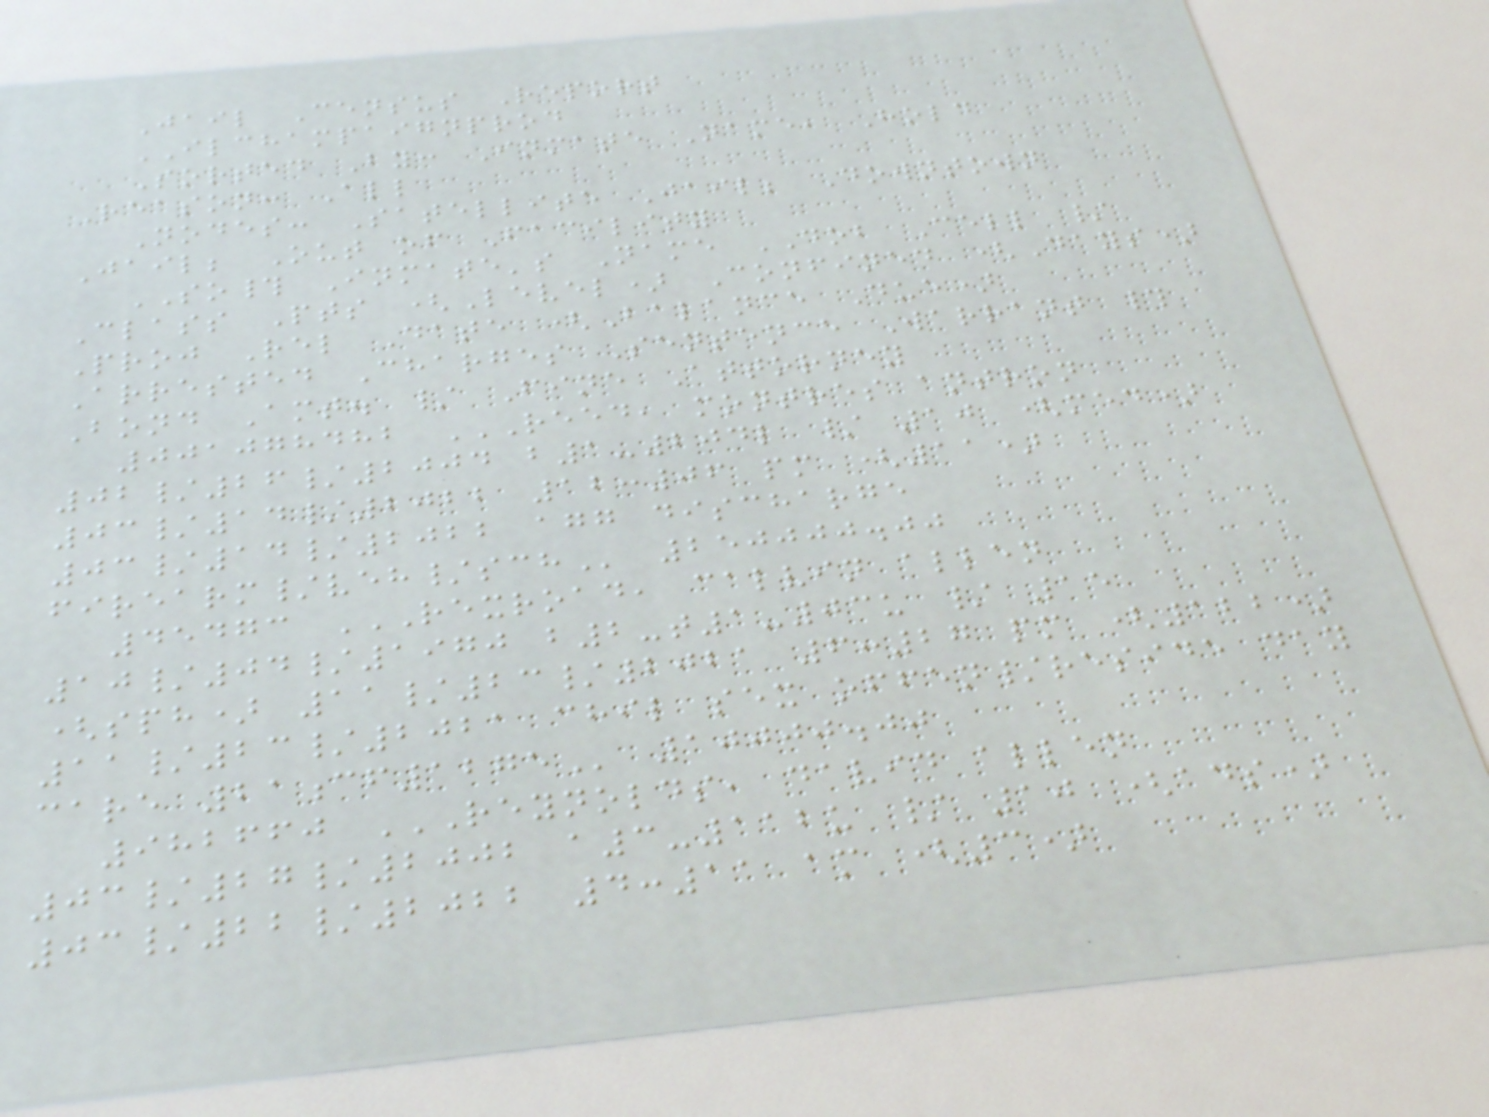Jail Census Report
ILCHAMPAIGNPROD
Sorted By: Inmate Name, Hold
Reason: All
Nodes: Satellite Jail; Downtown
Jail; Out of Facility
SO# Inmate's Name DOB Cell /
Class Pts (Level) Confined (Days)
Proj Rel Date (Balance Due)
Arrested Charges Sentence Warrant #
Bond Amt. / Fine Attorney
001078482 REED, MONTRES ANTRON
02/26/2004 B1-204L / 10 (MED)
03/14/2022 12:06 PM (11)
03/14/2022 AGG DISCHARGE
FIREARM/VEH/SCH 250000.00
45473 REXROAD, CALVIN ALLEN
10/04/1970 B2-T1-03U / 15
(SPH) 11/23/2021 6:27 PM (122)
11/23/2021 CHIL SEX OFFEN/RESIDE DAY
CARE 21CF1275 10000.00
982660 REYNOLDS, DAVID ALLEN
03/27/2002 A3-112U / 10 (ADS)
03/22/2022 4:11 AM (3)
